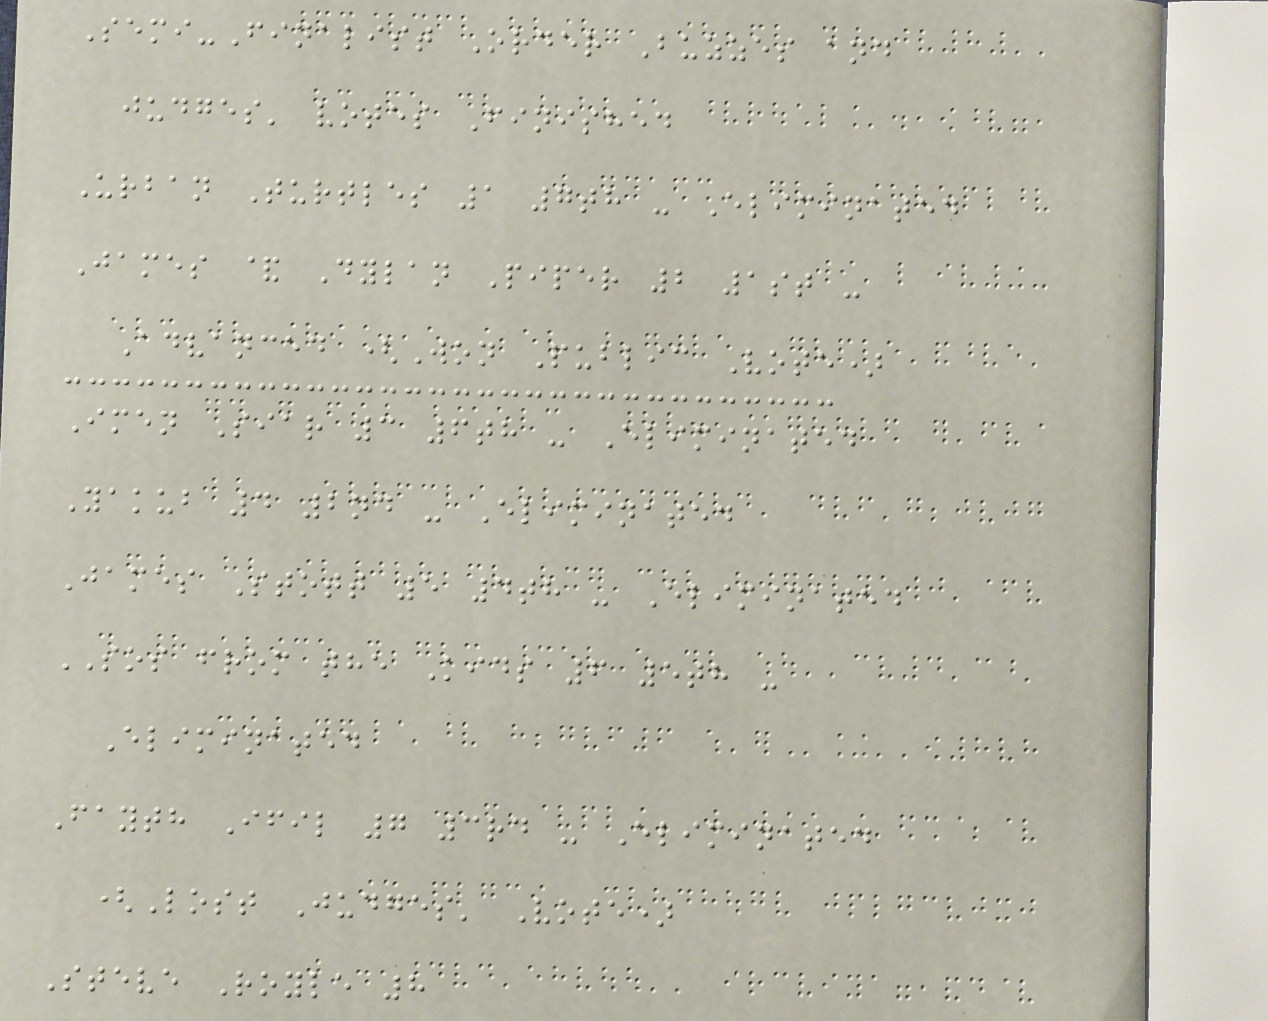Semi-Finalist Order Buzzes and
judges' votes Finished
Urban Turtles 1 7th - Eliminated
James & Dylan Piper 2 1st -
Advanced (Won Public Vote)
Imen Siar 3 6th - Eliminated
Yakub 4 2nd - Eliminated
James Stott 5 4th - Eliminated
SOS from the Kids 6 5th -
Eliminated
Fayth Ifil 7 3rd - Eliminated
(Lost Judges' Vote)
Steve Royle 8
